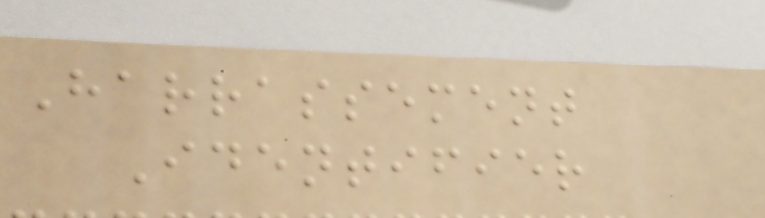Harrassement
Identifier
